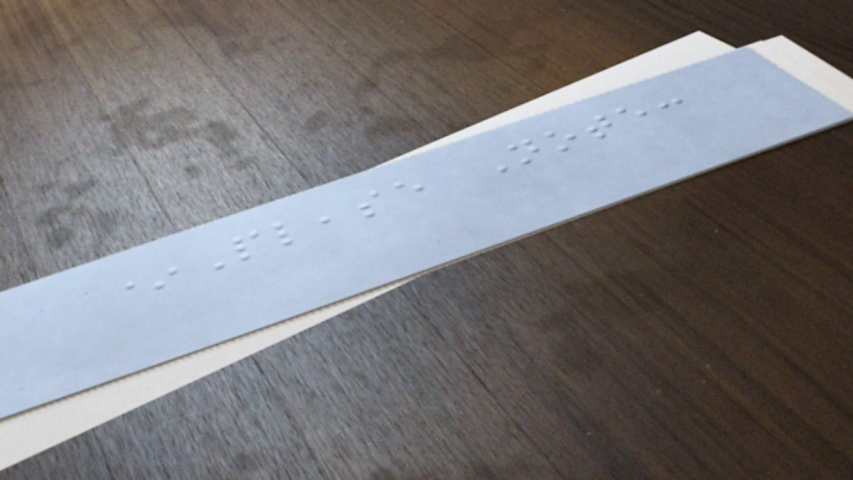*Please Note:
